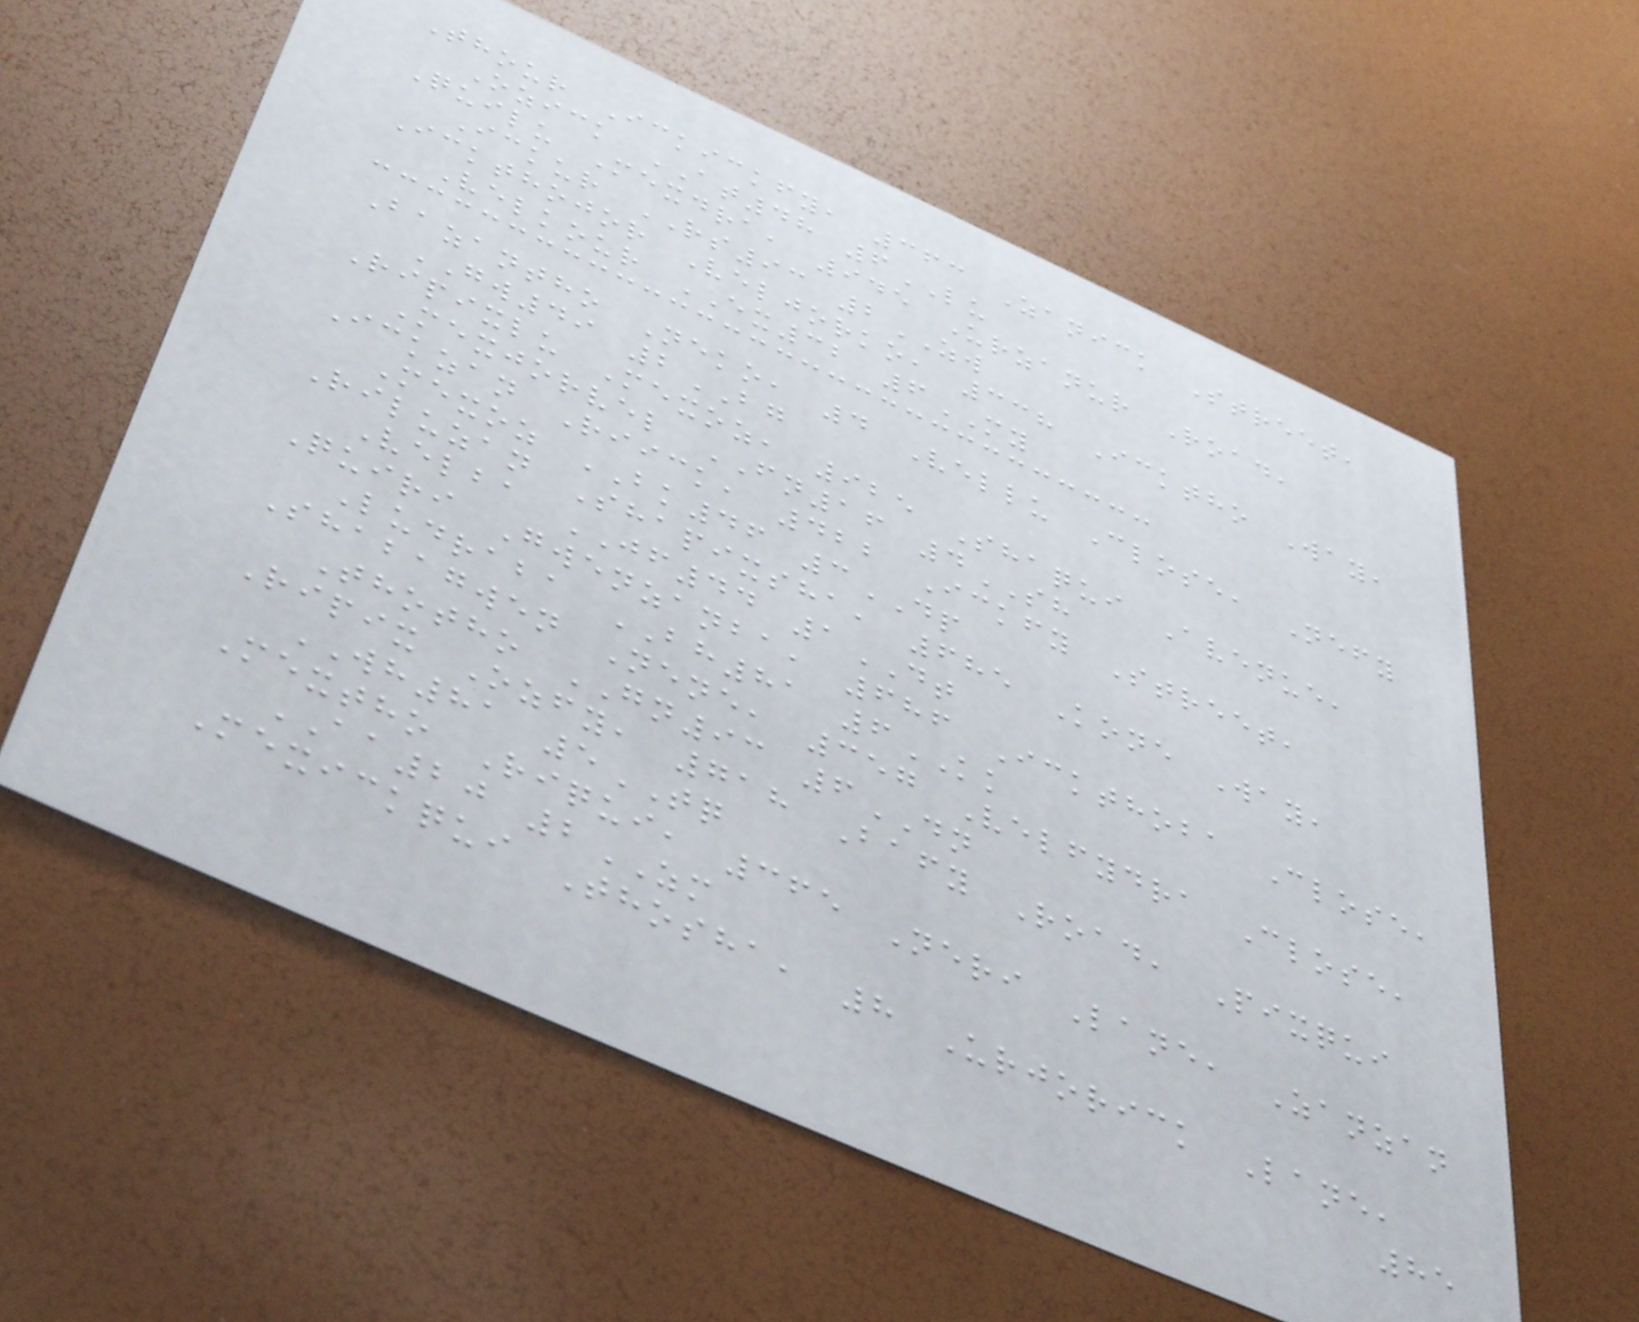Thour Ickickfy, 363 Zanick Street,
Ozick AT48 6LU
Quilu Mexdra, 945 Urzanur Road,
Ickur RS93 2ZW
Ickthojor Veljorko, 338 Icktho Way,
Velkour EX32 6MY
Bazantho Neko, 4 Vellu Close, Nefy
GW49 2BG
Ripixlu Mexoz, 925 Shaqui Avenue,
Mexjorvel FN16 4SH
Ickzan Riick, 422 Ickfy Street,
Mexoz BK46 3DP
Riluzan Shapixsha, 685 Kone Way,
Velba JF44 1DT
Quiri Gwenzanba, 686 Ickthoba Close,
Ludraba BH81 6KK
Shabagwen Nene, 357 Velfydra Close,
Thotho GN93 6DN
Ripix Ozfy, 718 Bafy Road, Pixqui
WH81 5TQ
Mextho Riqui, 365 Neri Lane, Zanzan
AA20 2ZM
Mexickqui Thosha, 8 Urjorick Lane,
85
